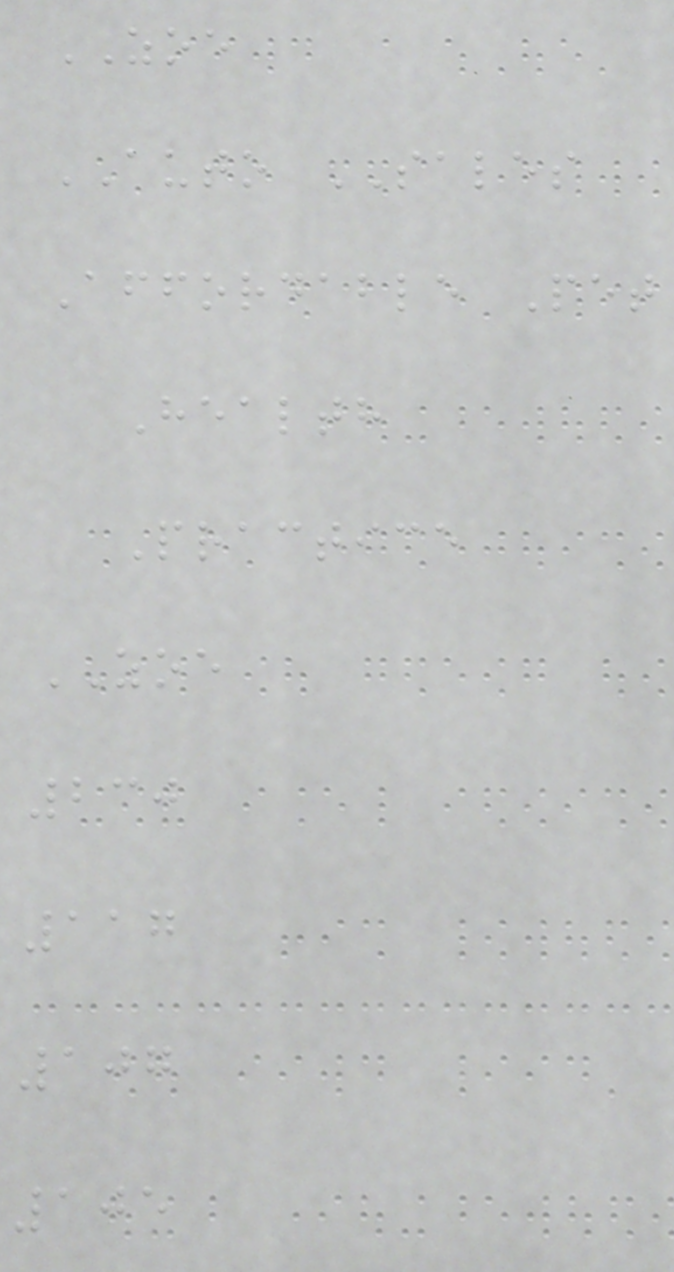ZOE
AUTO SALES
Affordable Pet
Health
Practice
ZOE
230
117
107
105
